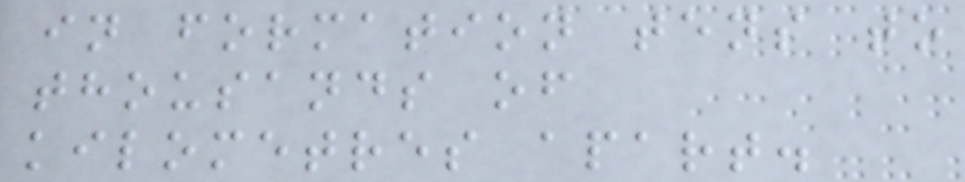in formation tens to
thousands of
kilometres apart.
